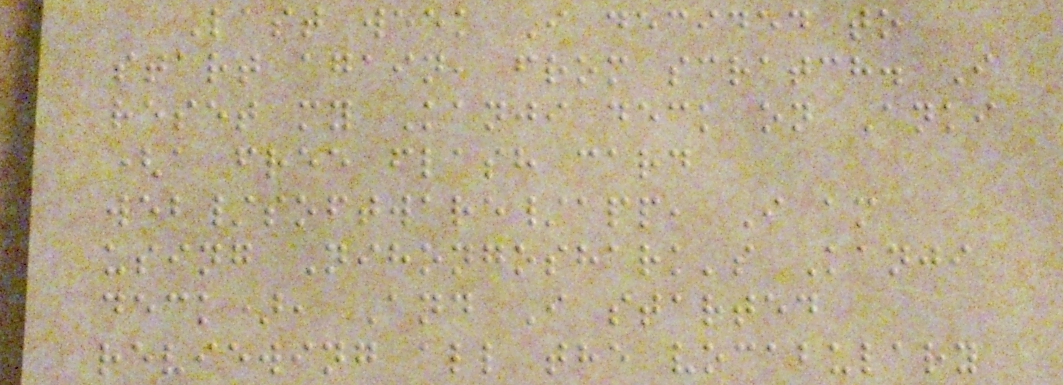Last week I decided to
start again, from scratch. I
reset my Kanji deck on Anki
(a free flash card
web/software/app, I am
using Nihongoshark's Kanji
deck), And I started
reviewing all the vocabulary
